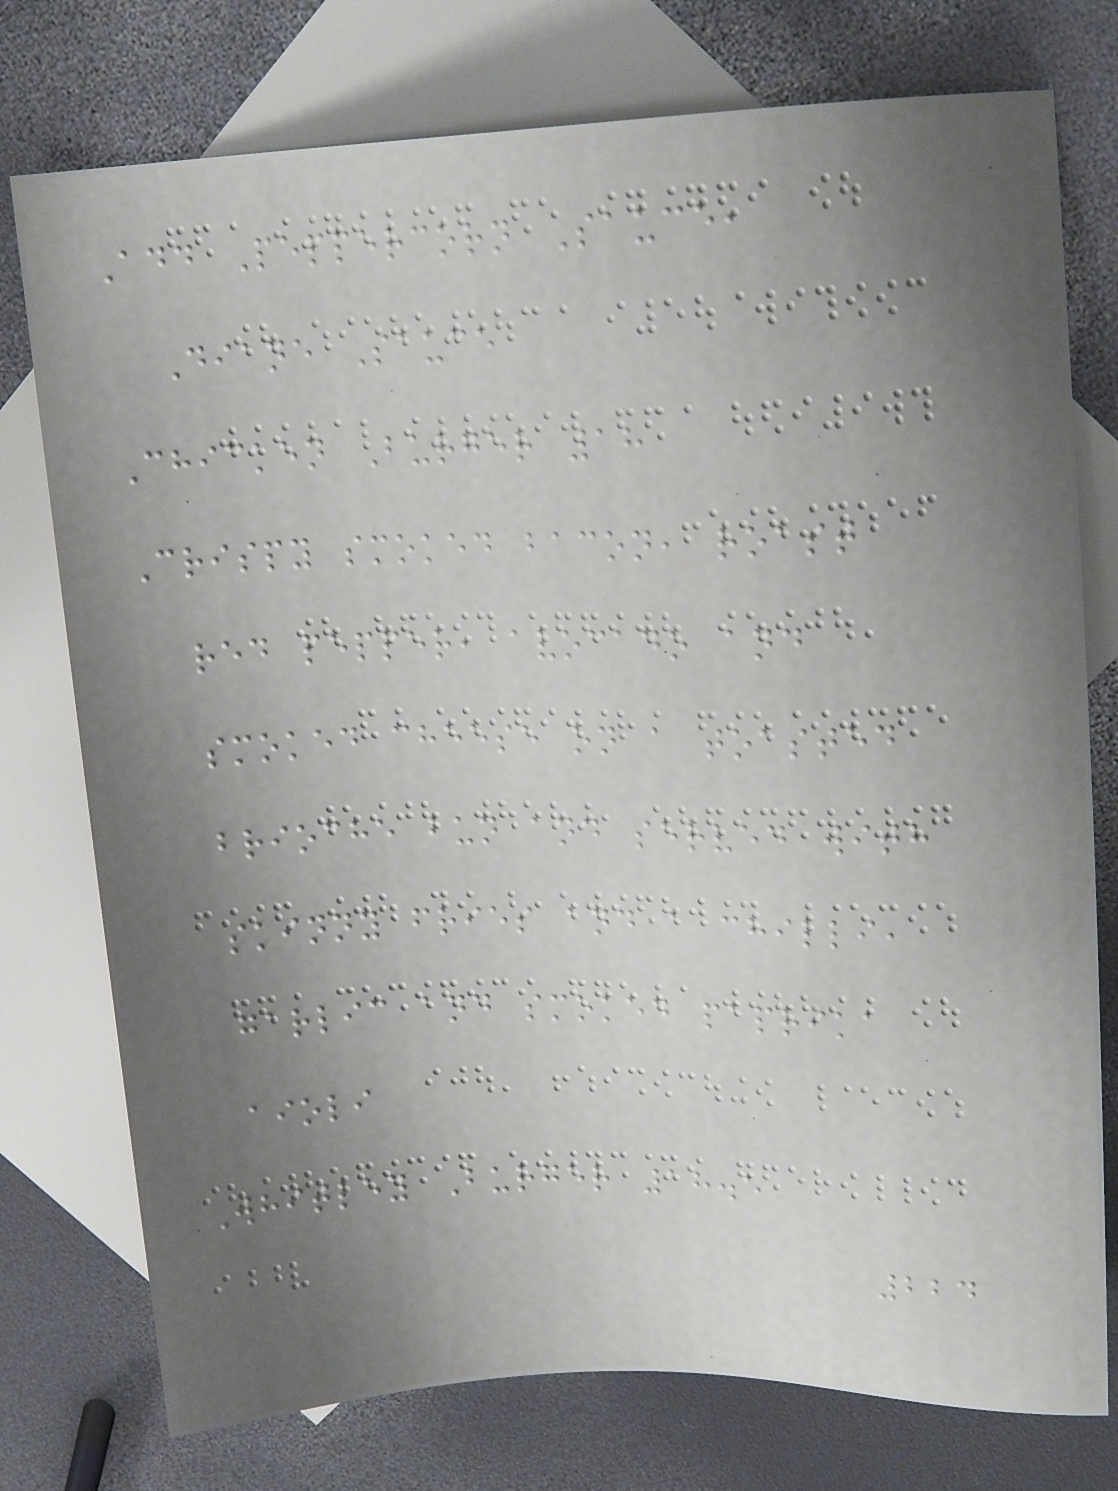Add Peppercorn Sauce,
Diane Sauce
Chicken Burger 18
Crispy smoked bacon, roast
red pepper, avocado and
smoked cheese on a toasted
brioche bun and served with
skinny fries and a chilli,
garlic and smoked paprika
aioli
Whitley Burger 18.5
224
